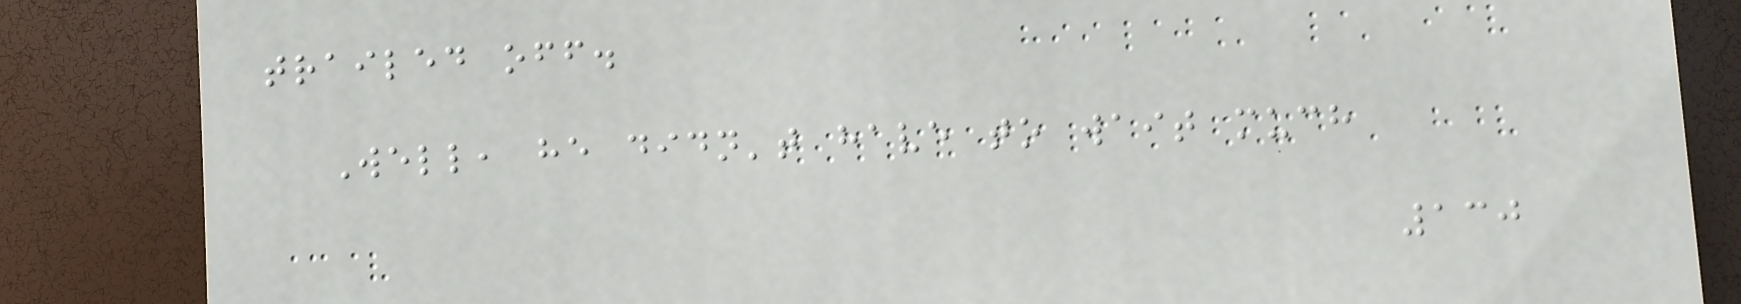trailed off.
Well, he didn't have to wait much
130
